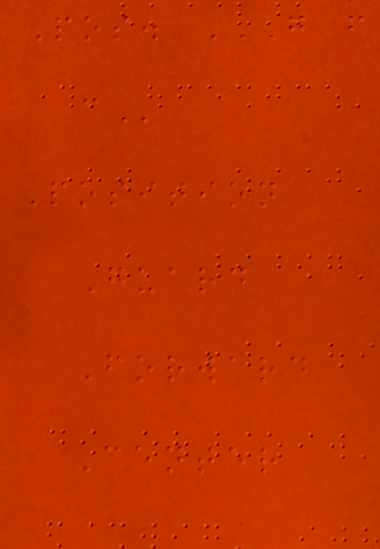Pos. G F
C
Position
Guard
Forward
Center
